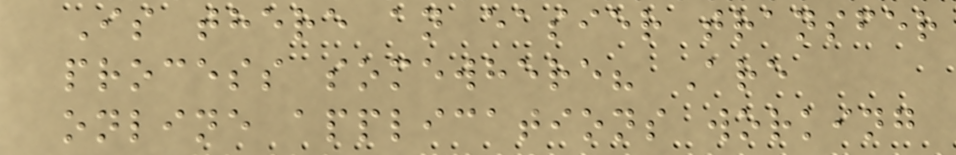Is there an easier transfer
process somewhere? Are
online applications working
